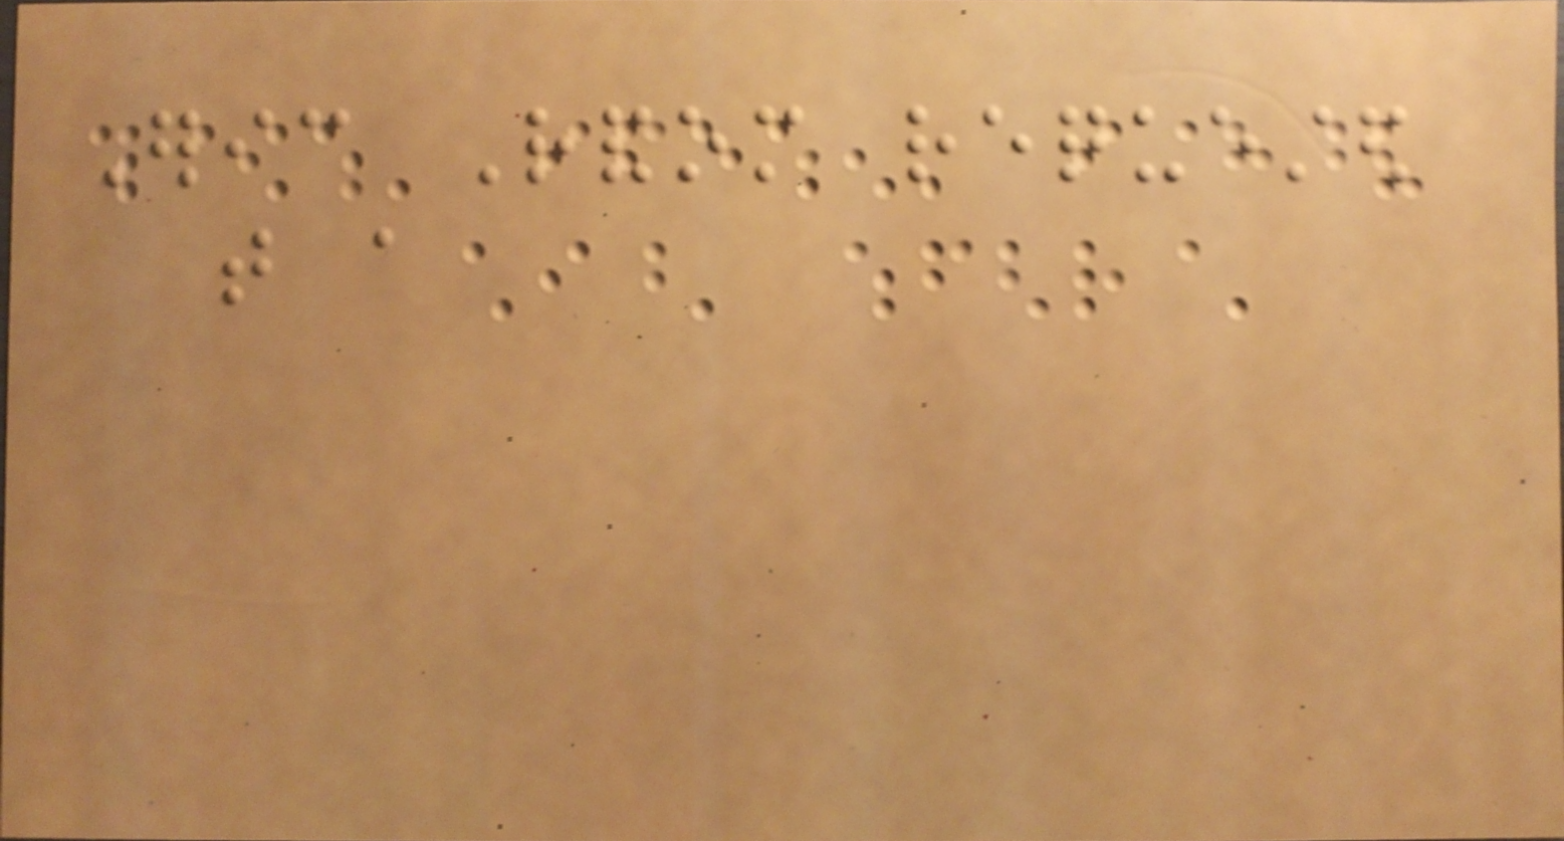Eric Random requested
that a
